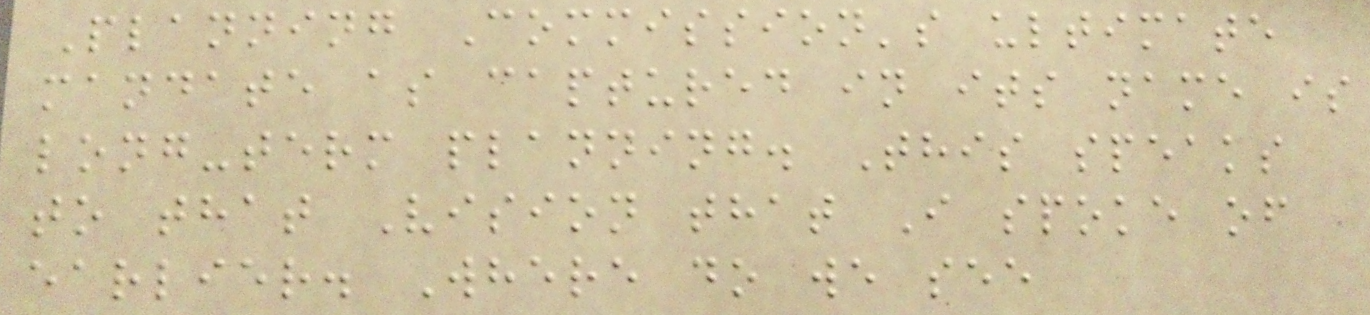Planning Commission's ultimate
mandate as captured in its name is
long-term planning. This speaks
to that Vision that I spoke of
earlier. Where do we see
